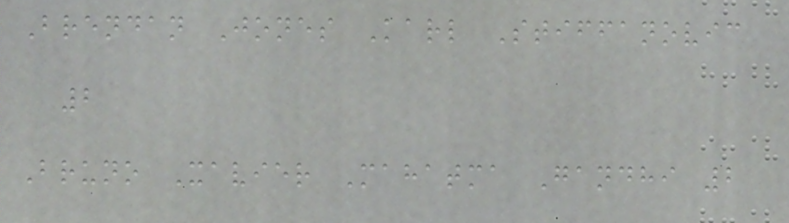Brendan Jones Karl Stiffanovic
2
Bruno Xavier Mahatma Gandhi 2
